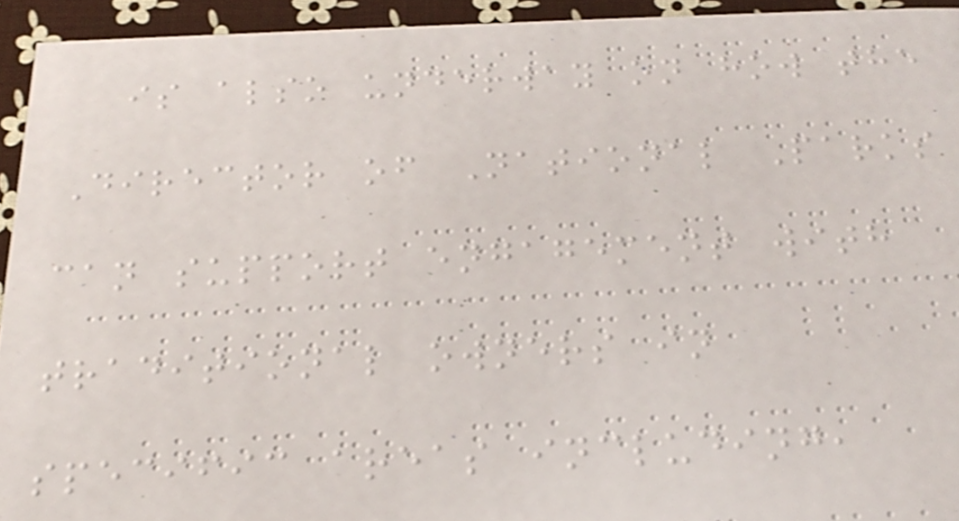is also underway on how the
Director of National Parks
can support engagement with
traditional owners in
specific areas including,
